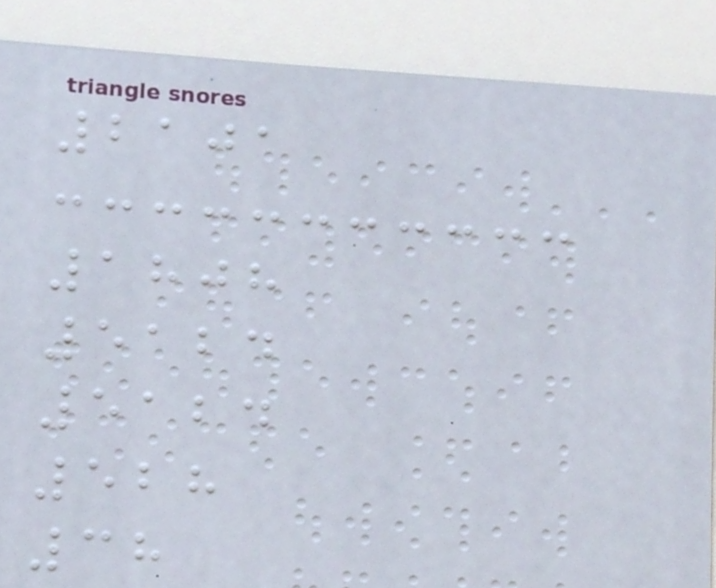2101
1808
5124
5124
528
38
